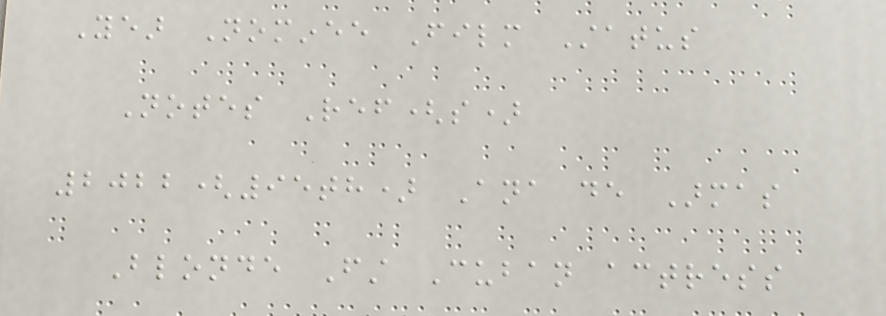Year Nominee Film Status
Notes Ref(s)
2022(95th) Ana de Armas
Blonde First Cuban actress
